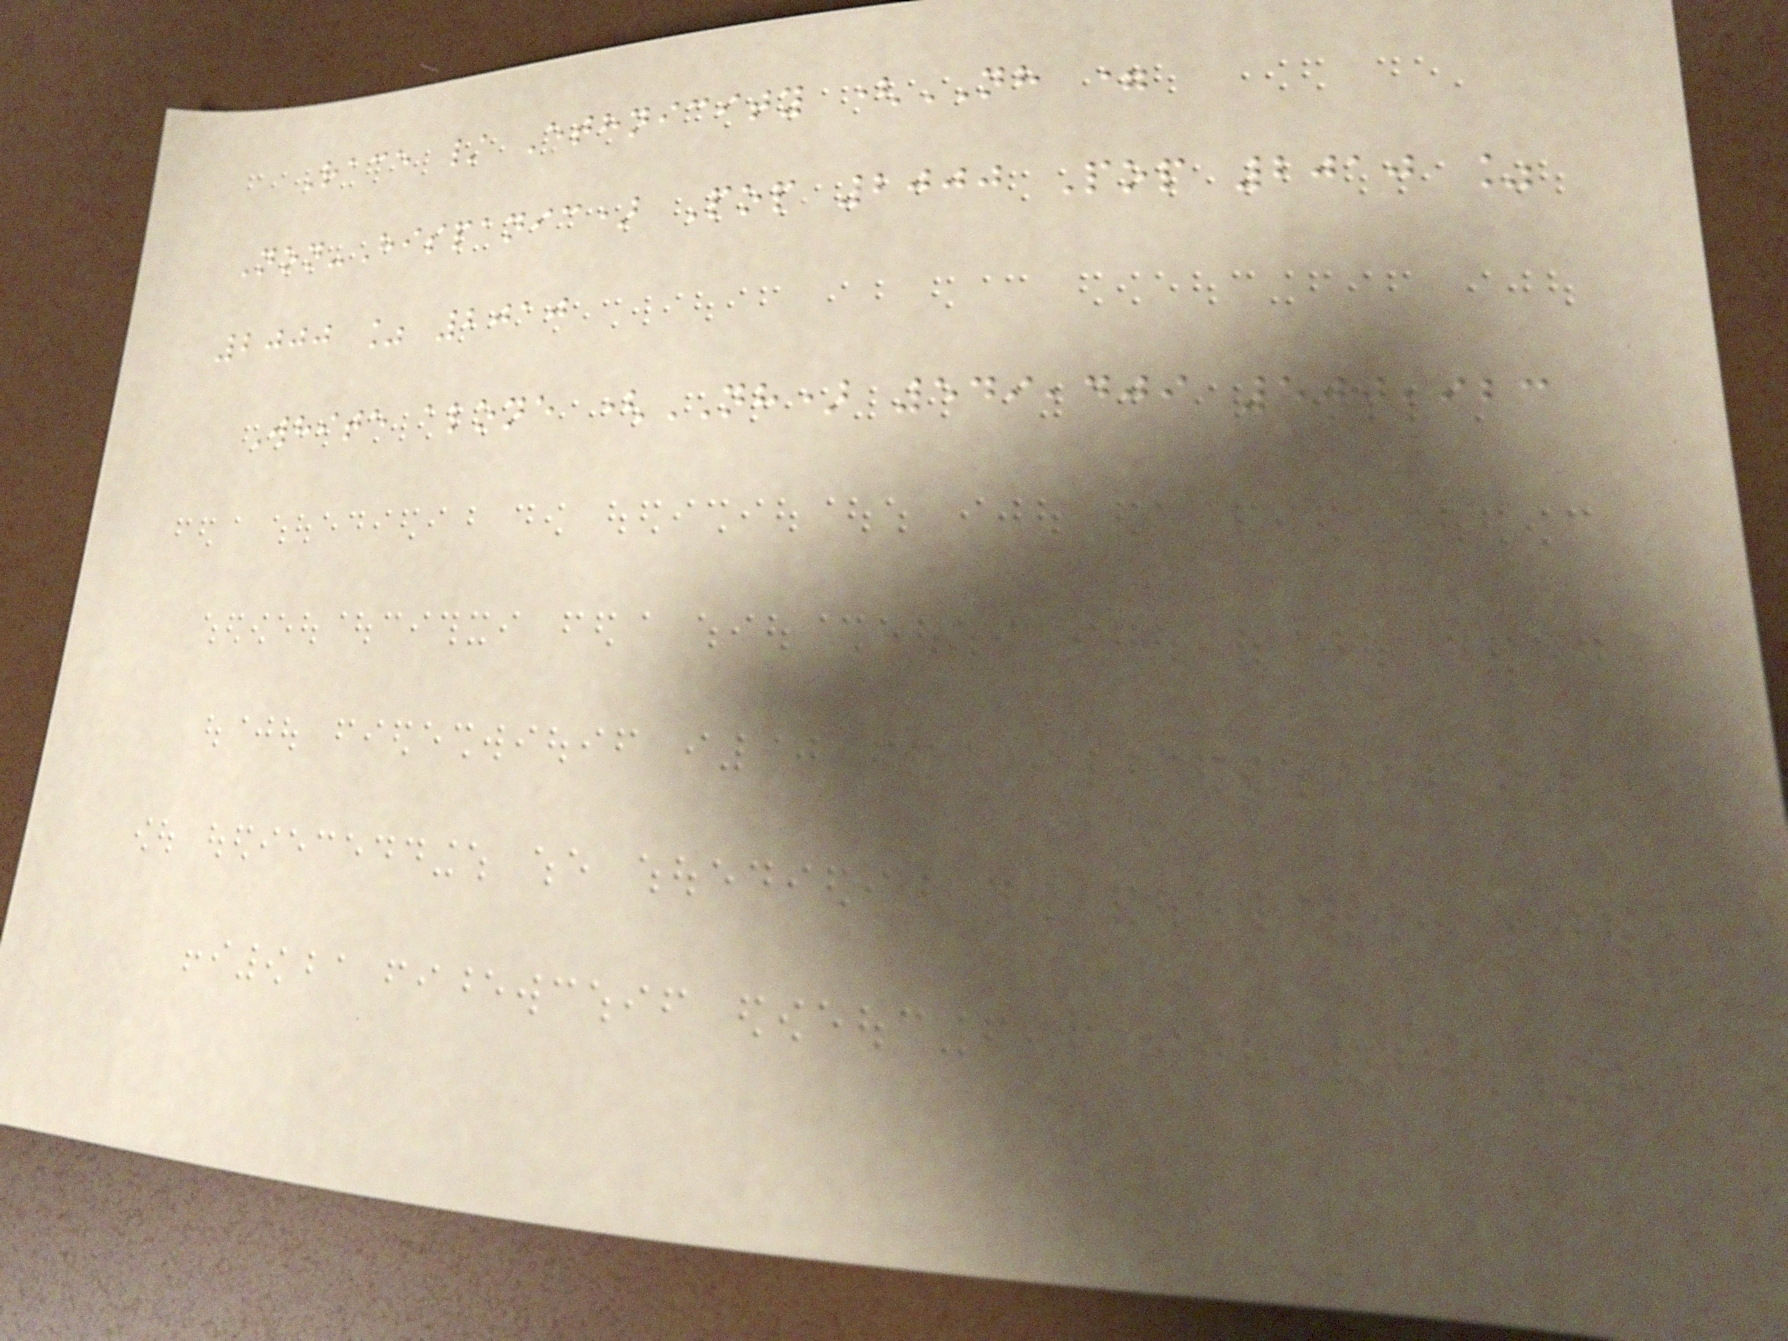Race / Ethnicity (NH =
Non-Hispanic) Pop 2000 Pop 2010 %
2000 % 2010
White alone (NH) 549,409 500,923
